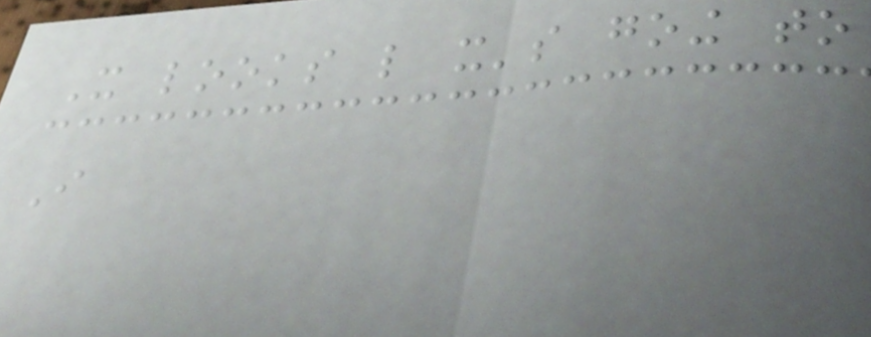It looks like it's going to
I
